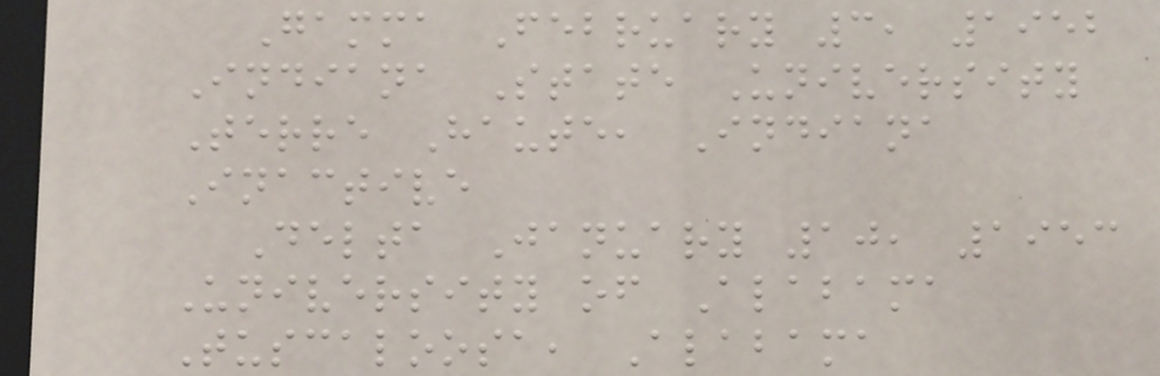Gamma February 3, 1952
Indiana State University
Terre Haute, Indiana
Inactive
Delta January 10, 1953
University of Alabama
Tuscaloosa, Alabama
